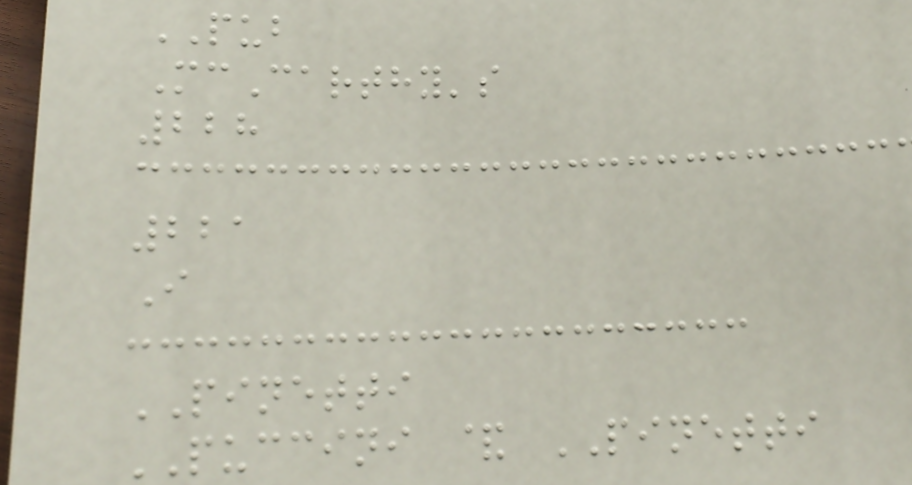PUB
McCarthy's
228
221
I
PINETTI
PUCCINI & PINETTI
